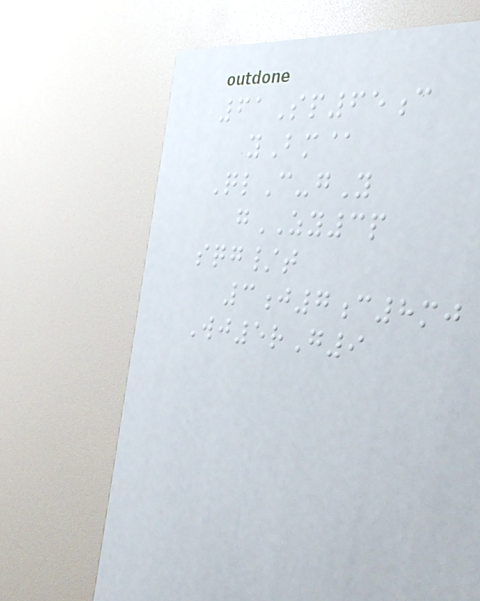61Sp65c
yBm@
QlC-gY
gZY3p
sqg/t
3j7c8mj
Wj5rG9
